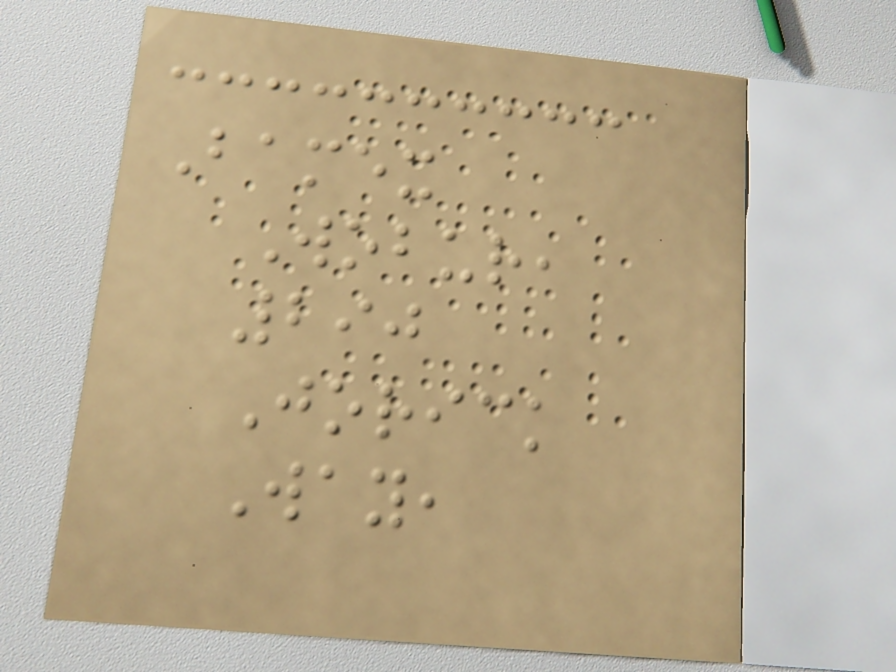Bamex
Wobur,
290
Jorick
Way,
